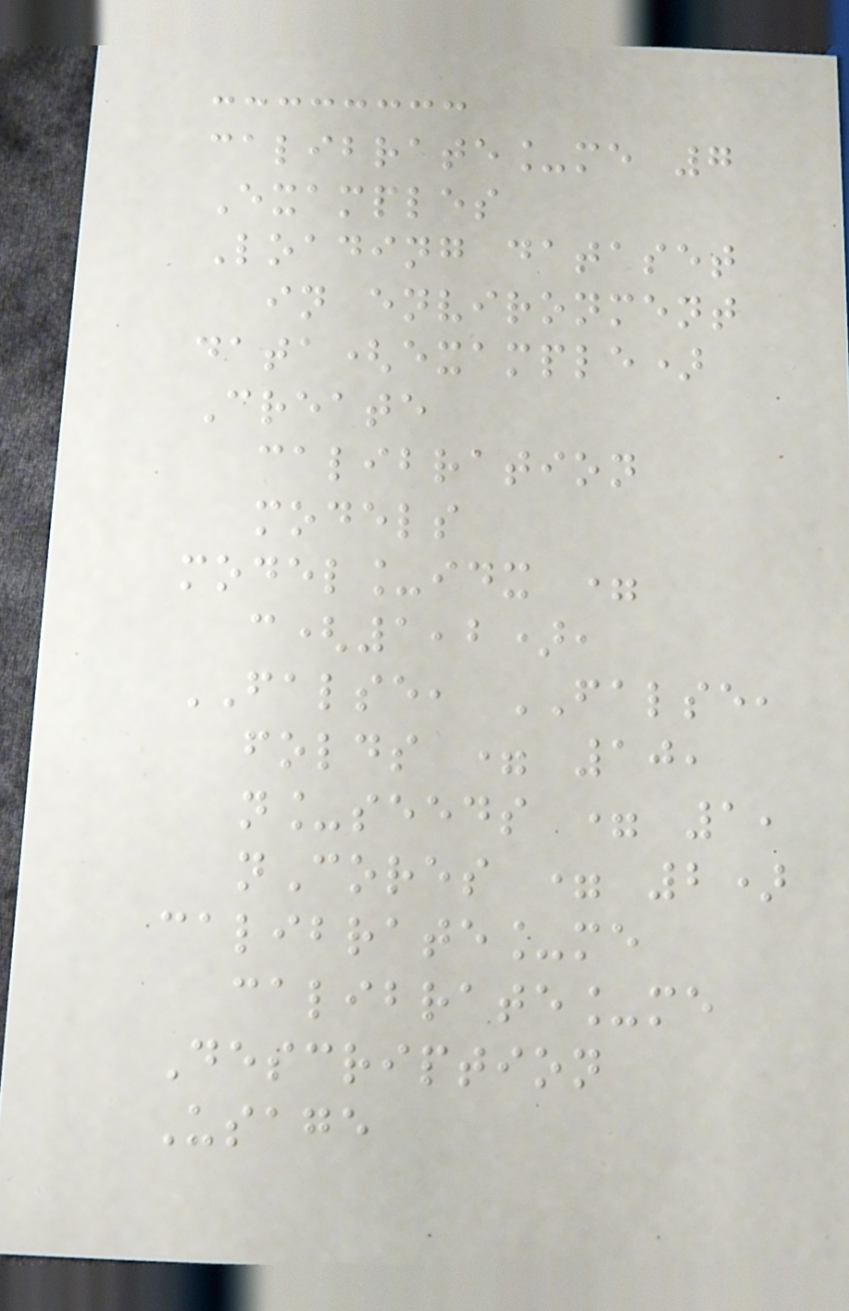calibrate_me 7
Examples
Loading dataset
in environment
data(example)
Create
calibration
models
model_idx =
c(1,2),
FALSE, FALSE,
folds = 10,
n_seeds = 1,
nCores = 2)
calibrate_me
calibrate_me
Description
Usage
